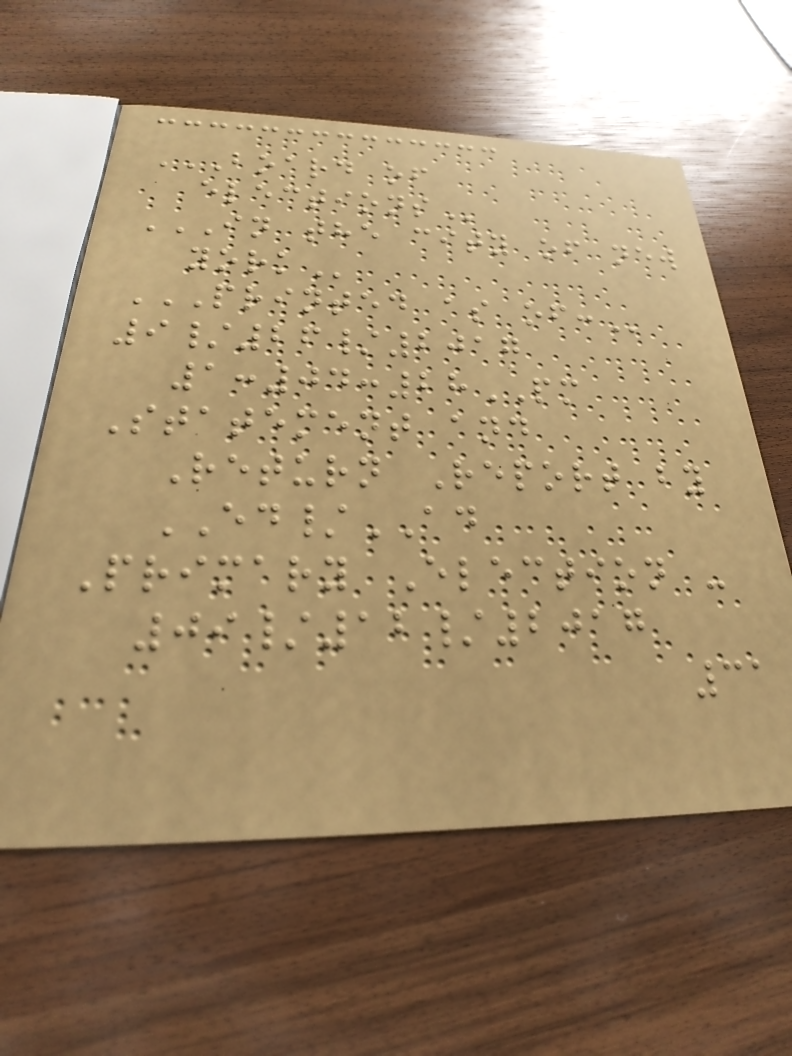BOARD OF
ELECTIONS
IN THE CITY OF NEW
YORK
PRINTED AS OF:
9/26/2017
1:04:28PM
Statement and
Return Report by
ED/AD
Primary Election -
09/12/2017
31
